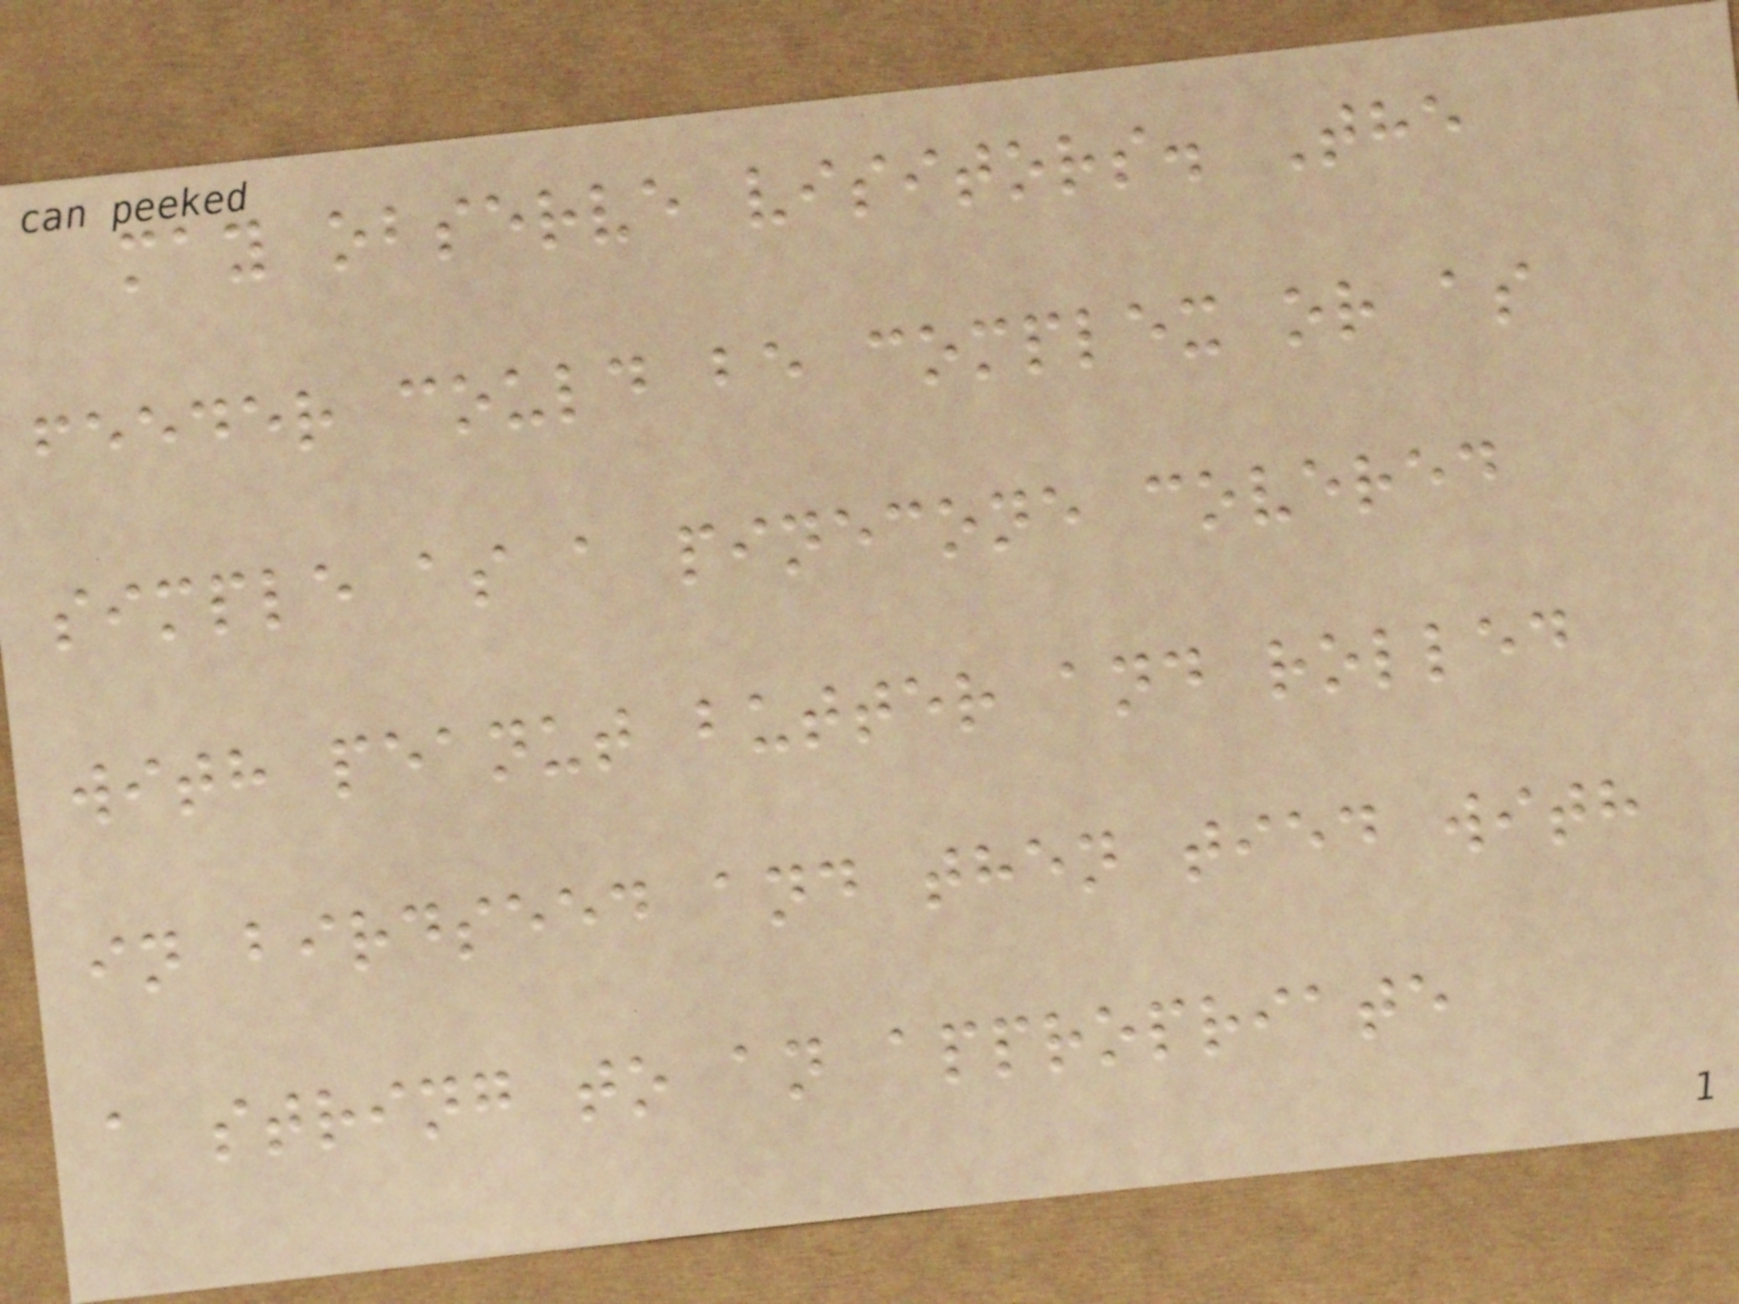may observe visitors. The
feeder could be complex or as
simple as a pinecone covered
with peanut butter and rolled
in birdseed and then tied with
a string to an appropriate
